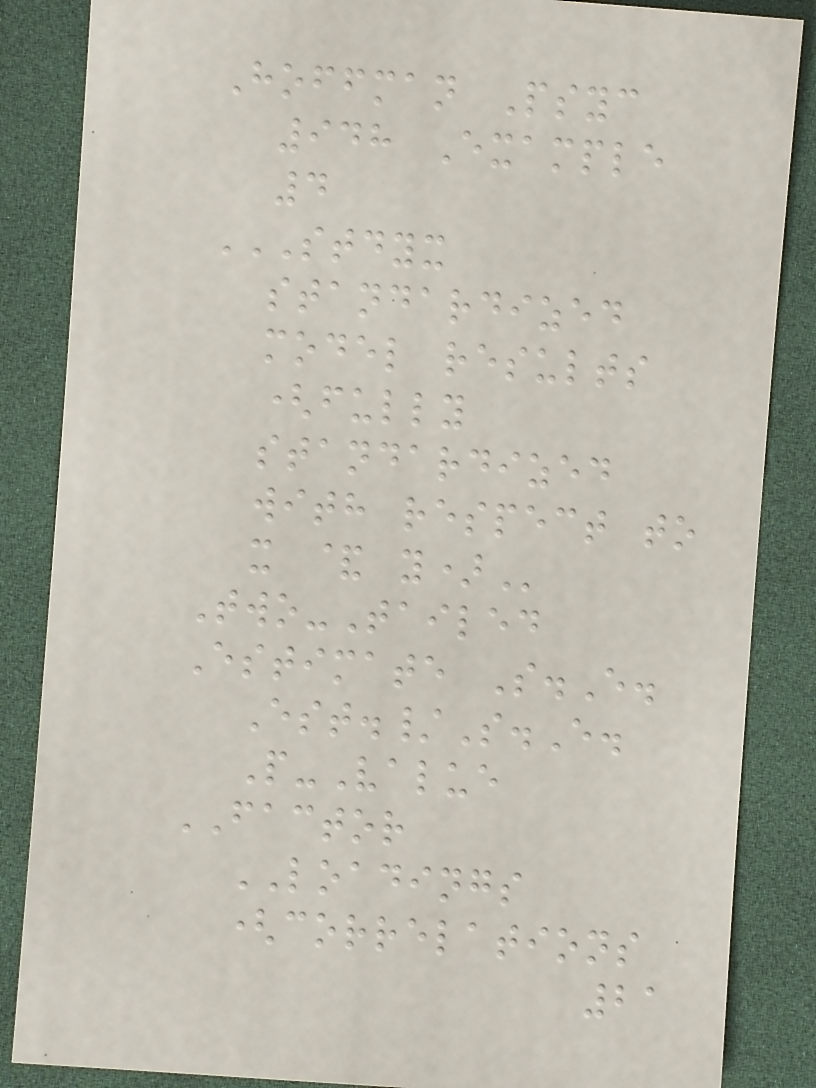Hoffman Psyc
948 Example
4
STDYX
STANDARDIZED
MODEL RESULTS
(FULLY
STANDARDIZED
WITH RESPECT TO
X & Y)
Two-Tailed
Estimate S.E.
Est./S.E.
P-Value
FACTOR
LOADINGS
(correlations
21
